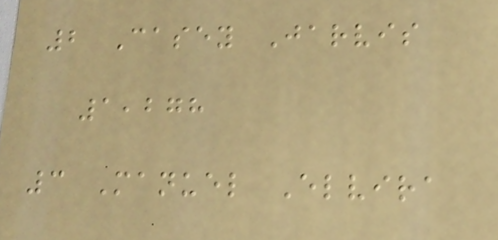2 Casey Jarvis
1,278
3 Manuel Elvira
